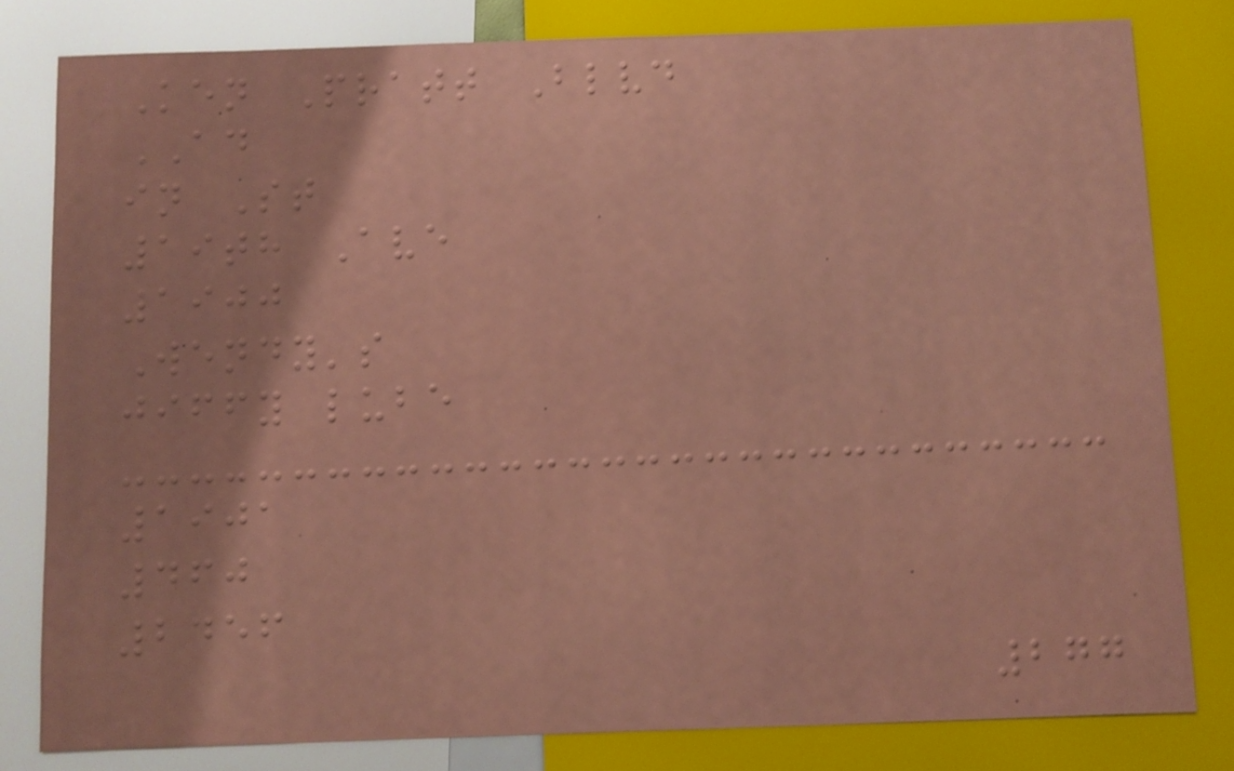Ken Pratt Blvd
AD
in St
19th Ave
1900
Wendy's
jiffy lube
1901
460
2456
277
